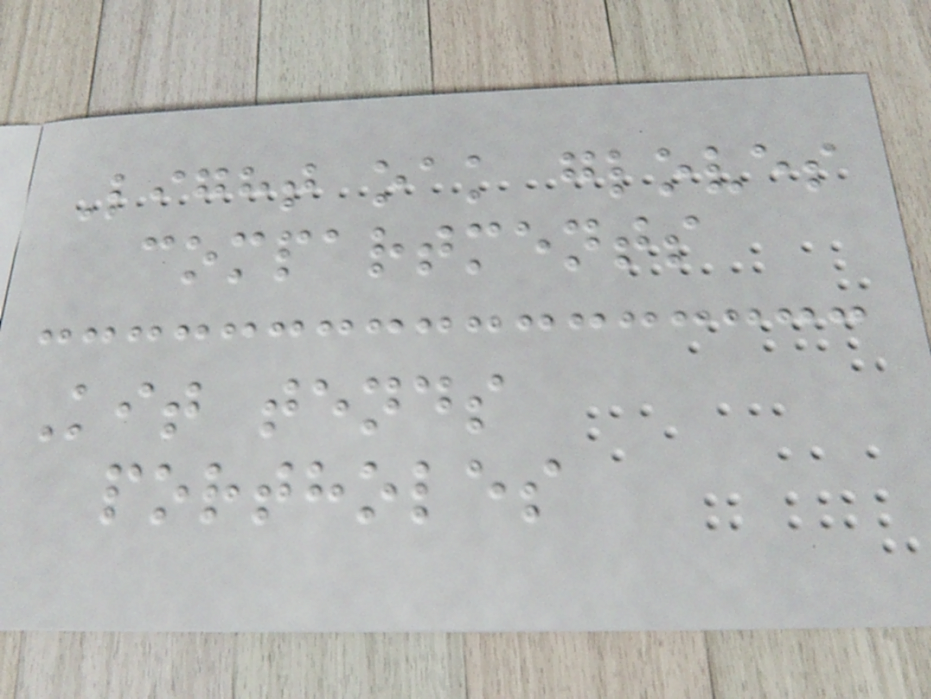Light oak gloves
compartments
Kit tends
portholes
